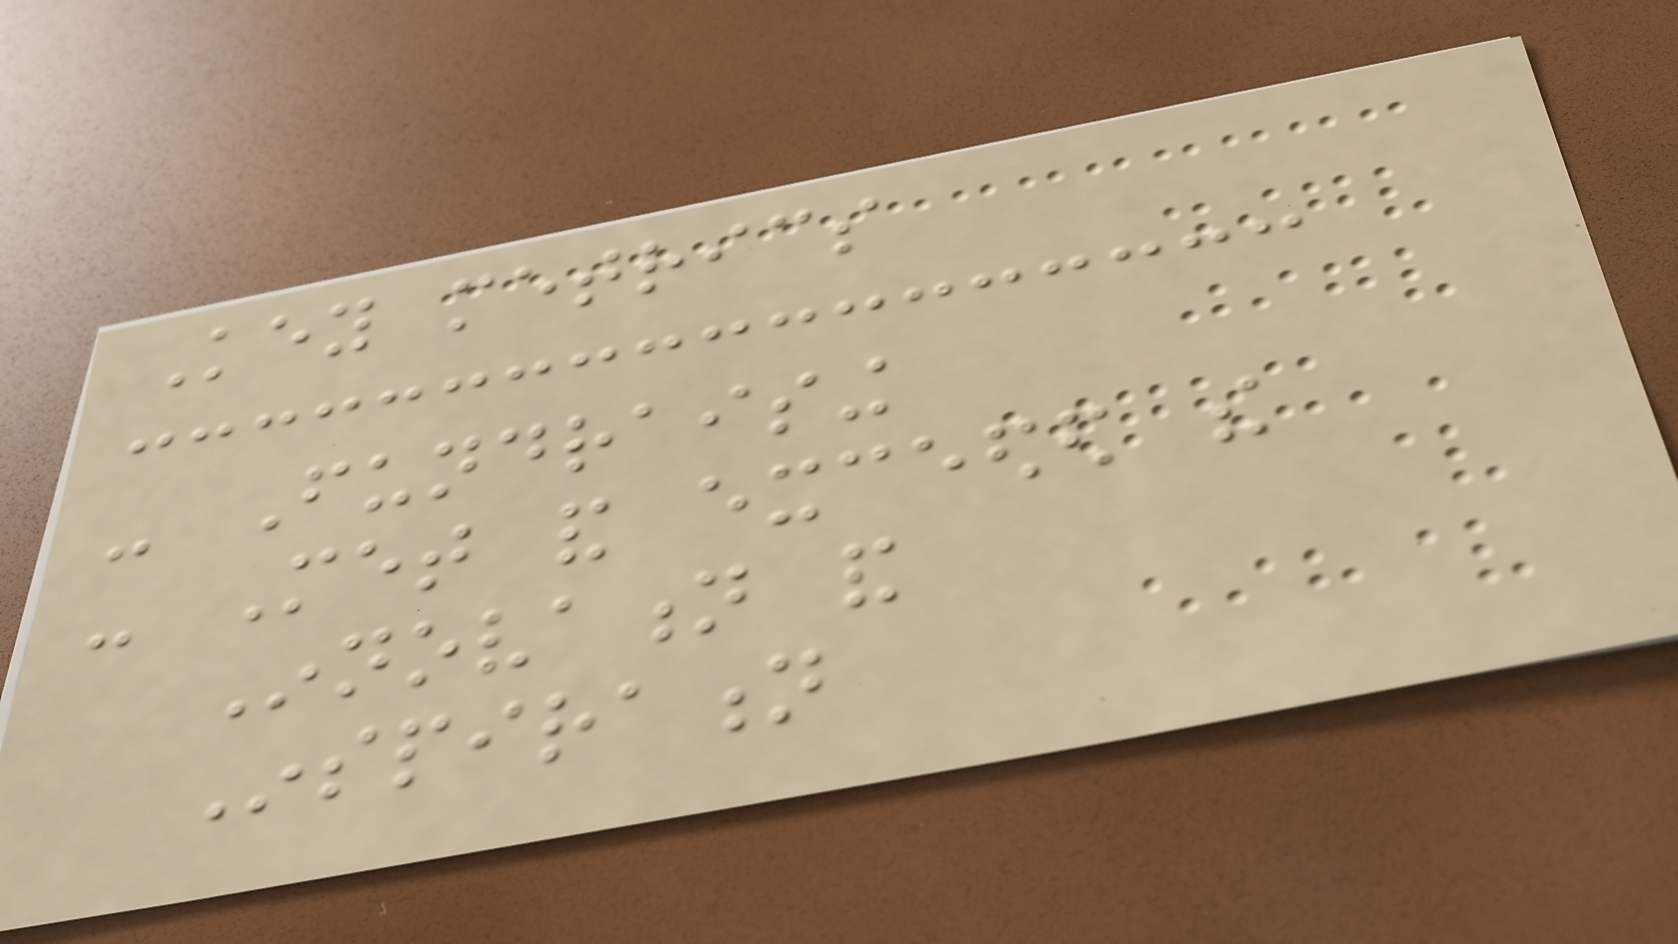Key metrics
- Fundraising
- Met and exceeded the
Innovation and
Inspiration
